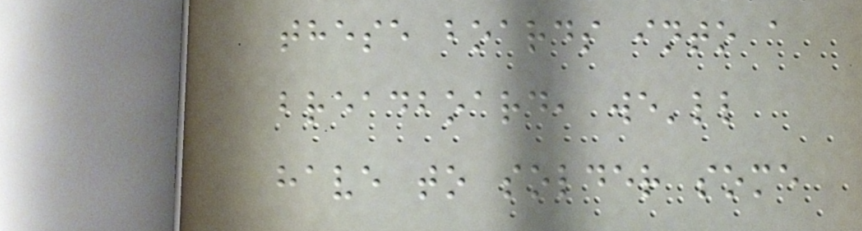these boards into a
breadboard, we'll
have to solder some
